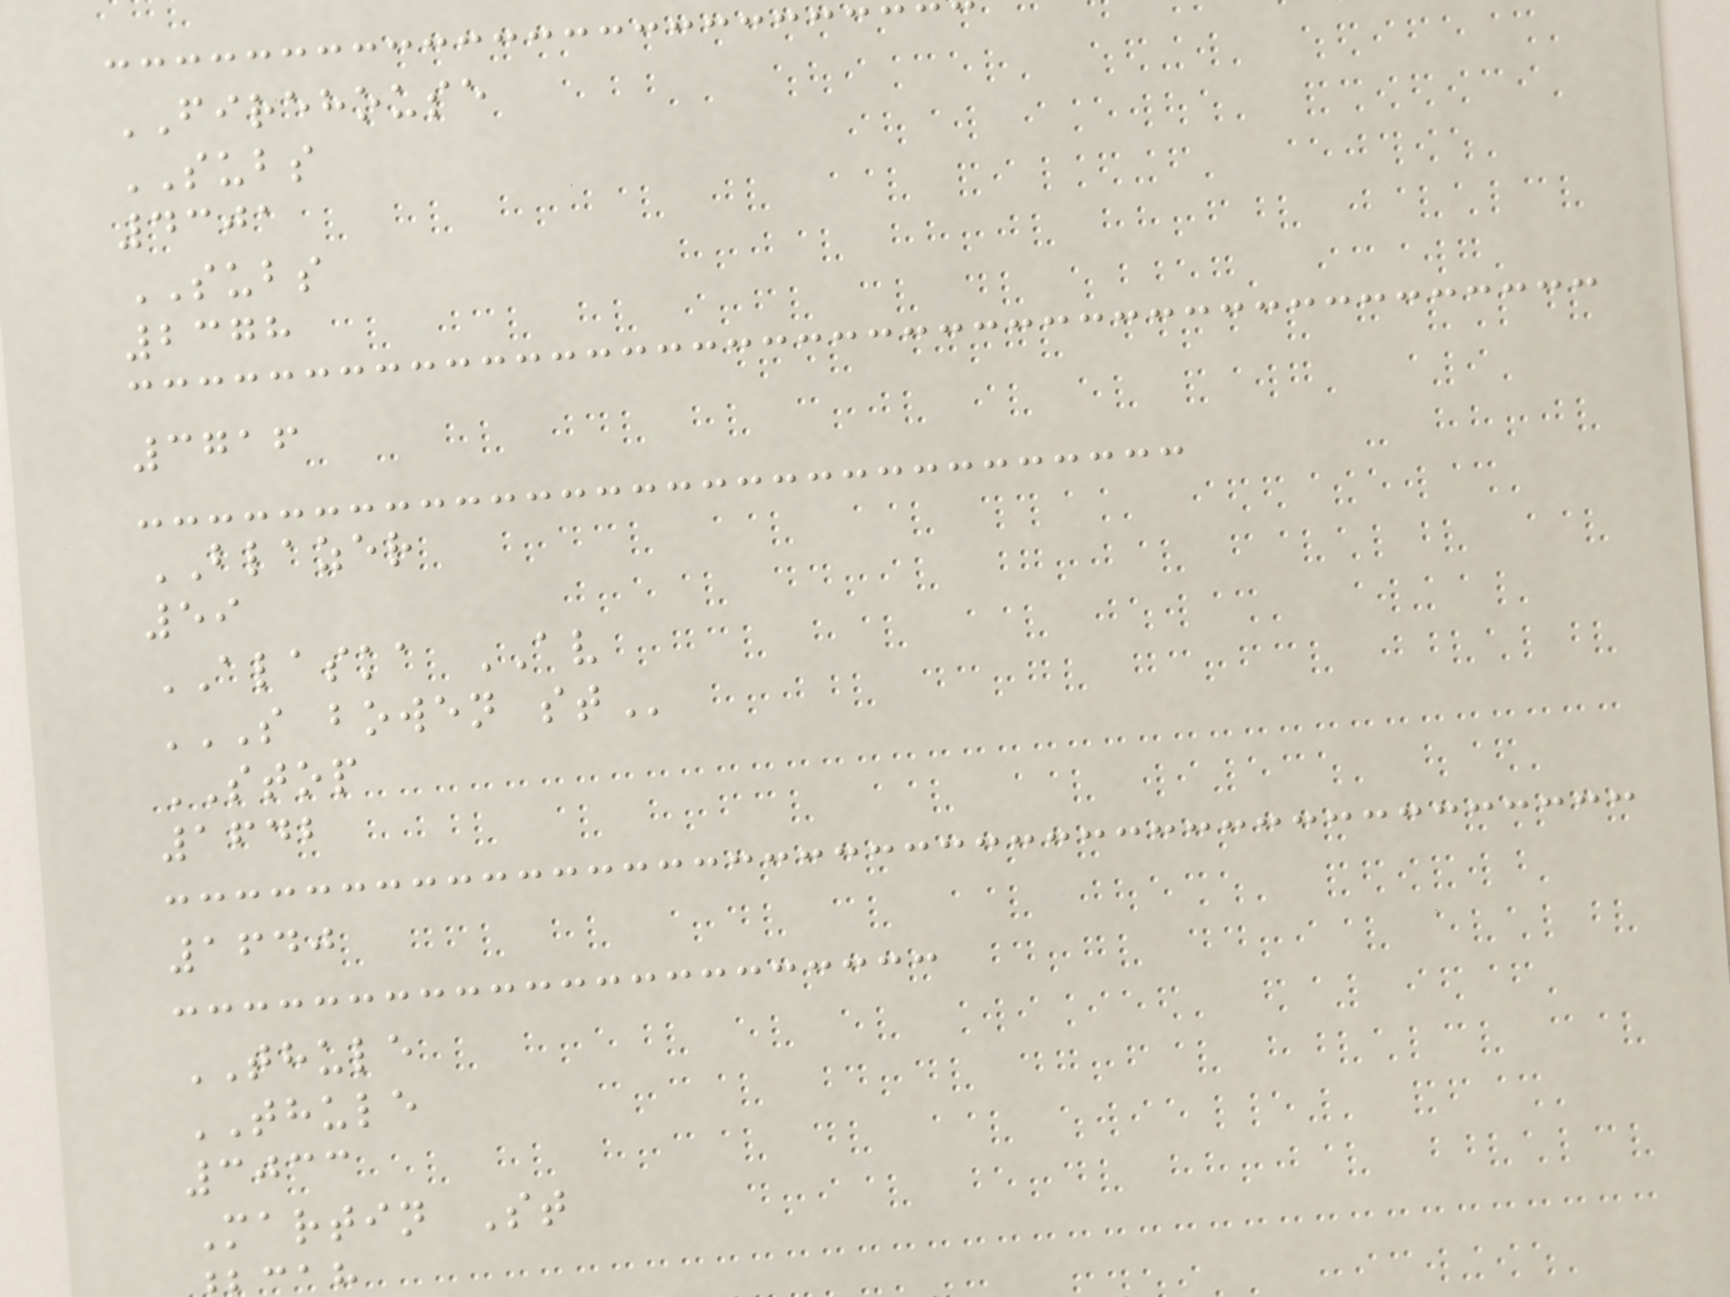FIREHOUSE
SUBS
4301
SUBS
2378
3716
BLAZER
59
ALASKA AV
S BOWEN ST
STOP
1642
1640
THULE
THULE
3033
Martin St
